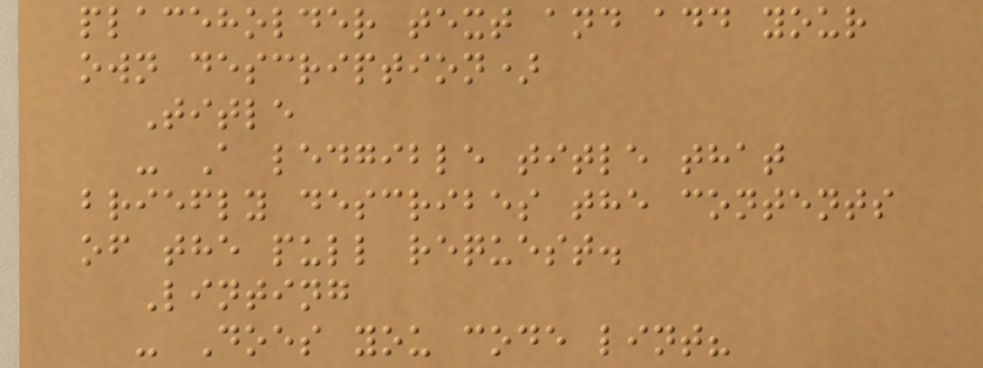placeholder text and add your
own description)
Title
- A ledgible title that
briefly describes the contents
of the pull request.
Linting
- Does you code lint?
